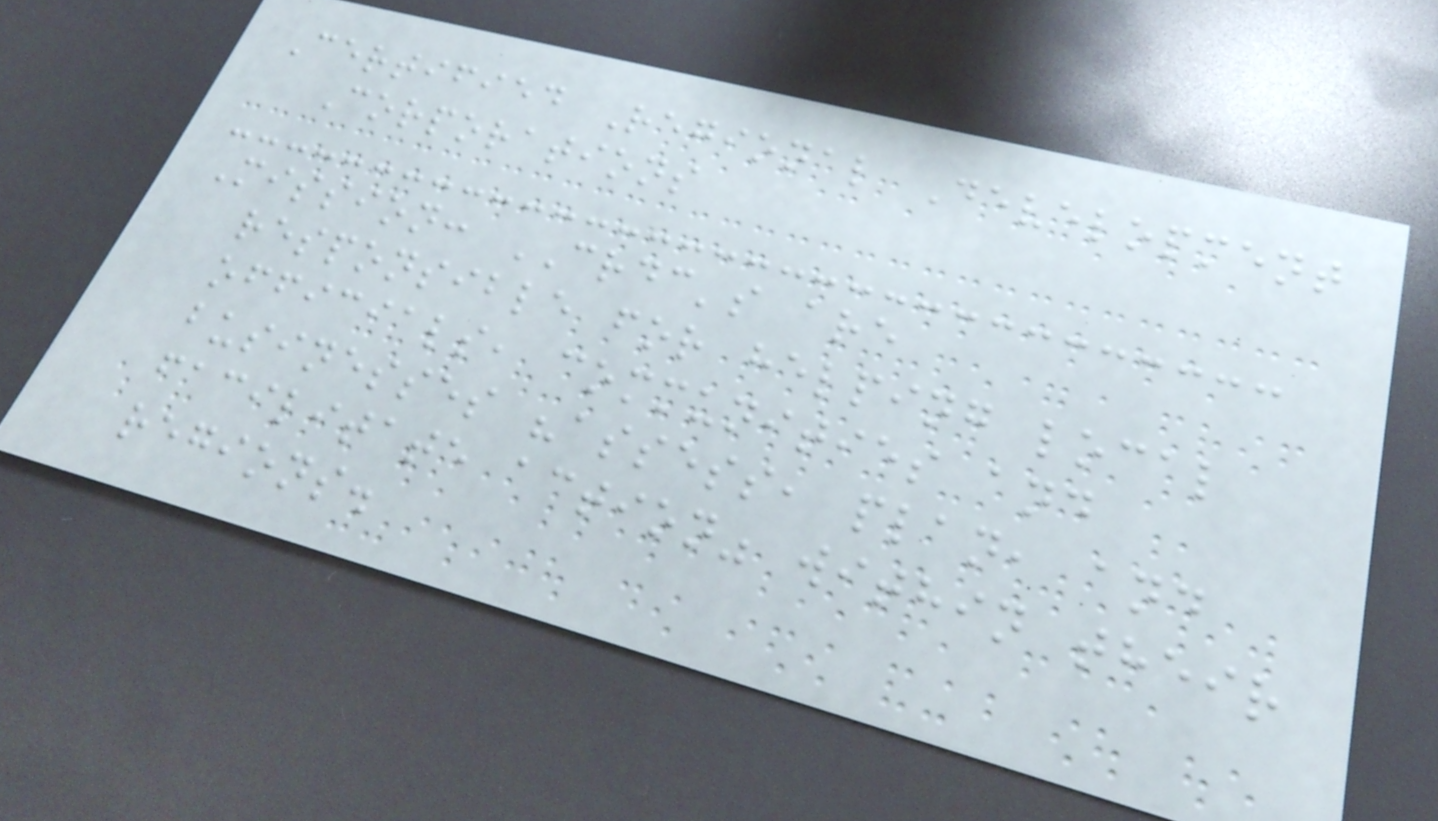Certified Regional Development
Corporations
Mission: CRDC's are
responsible for helping local
officials, communities and
businesses "assess, plan, and
facilitate action" within their
regions.
